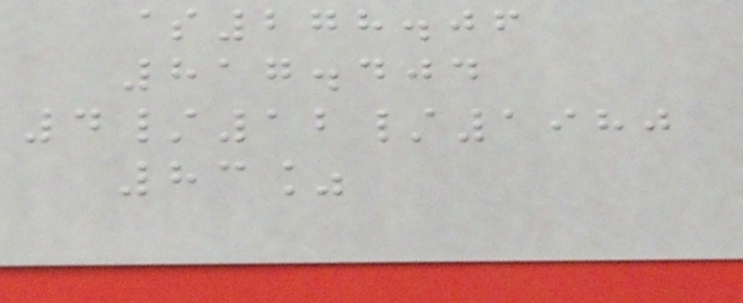$278.06
817.404
4/12/1980
83%
